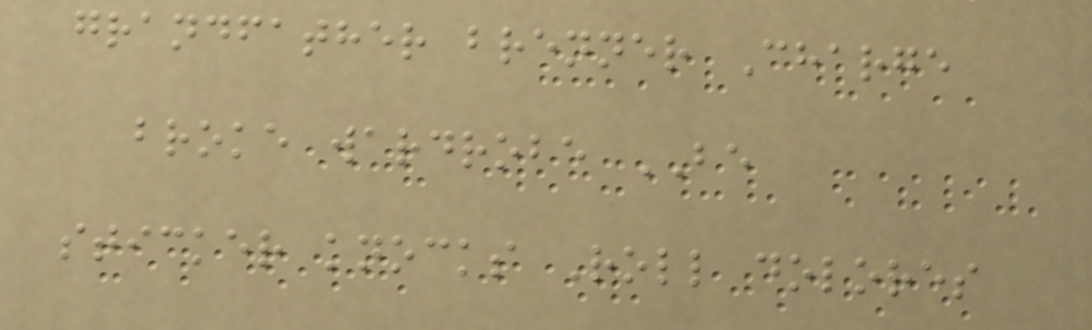grandfather brenner Charge
broke wardrobe BE
sticker knocks Roll dolores
